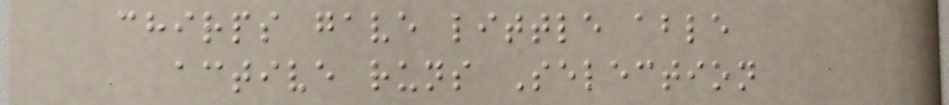chirps gave little able
active runs Selection
